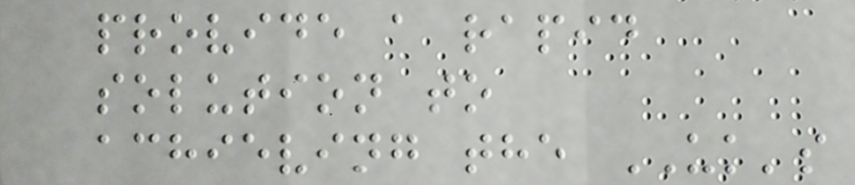provide a rapid
solution to
achieving the UK's
